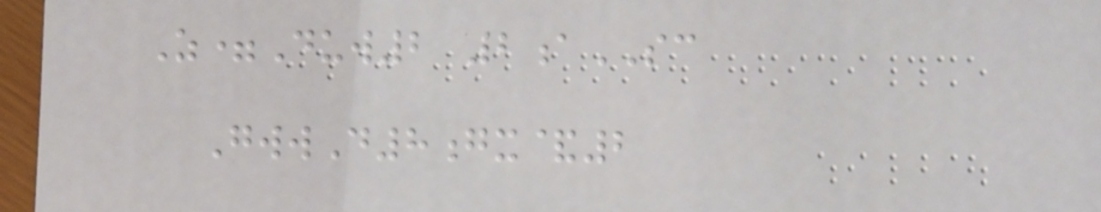Z=Duw2 2aSC
GwwD8gx&2
